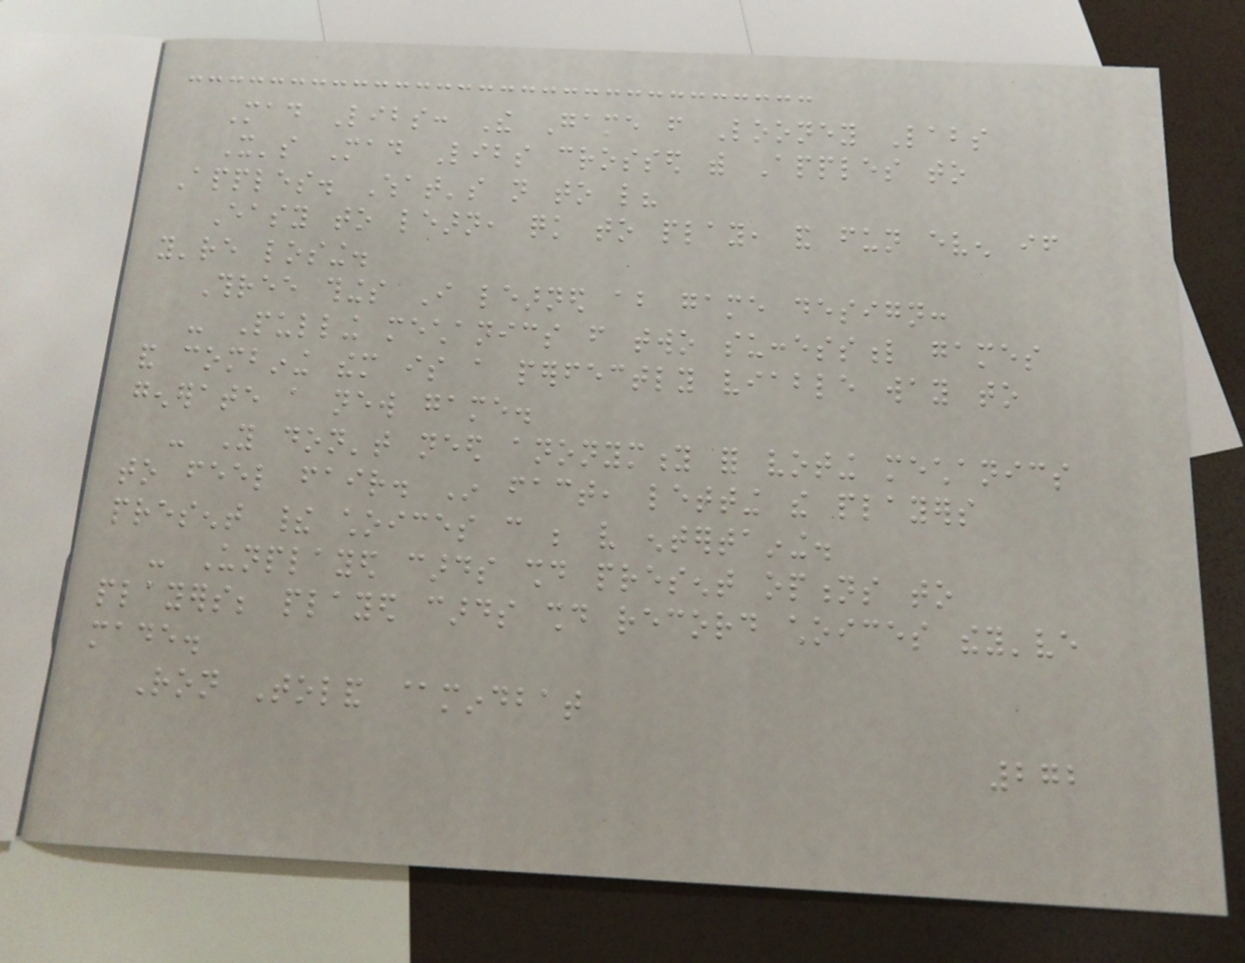Mad Libs: The Game from Looney Labs
It's Mad Libs crossed with Apples to
Apples. What's not to like?
Easy to learn, quick to play, and fun even if
you're losing.
Three things I learned about game design:
- Pulling mechanics from two successful games
and combining them is a perfectly viable way to
generate a new game.
- You don't need anonymity for voting mechanics
to feel fair. In fact, letting the players
present their choices can be very entertaining.
- Unplayed cards should present options to
players; played cards should record choices they've
made.
Ron Toland @mindbat
272
